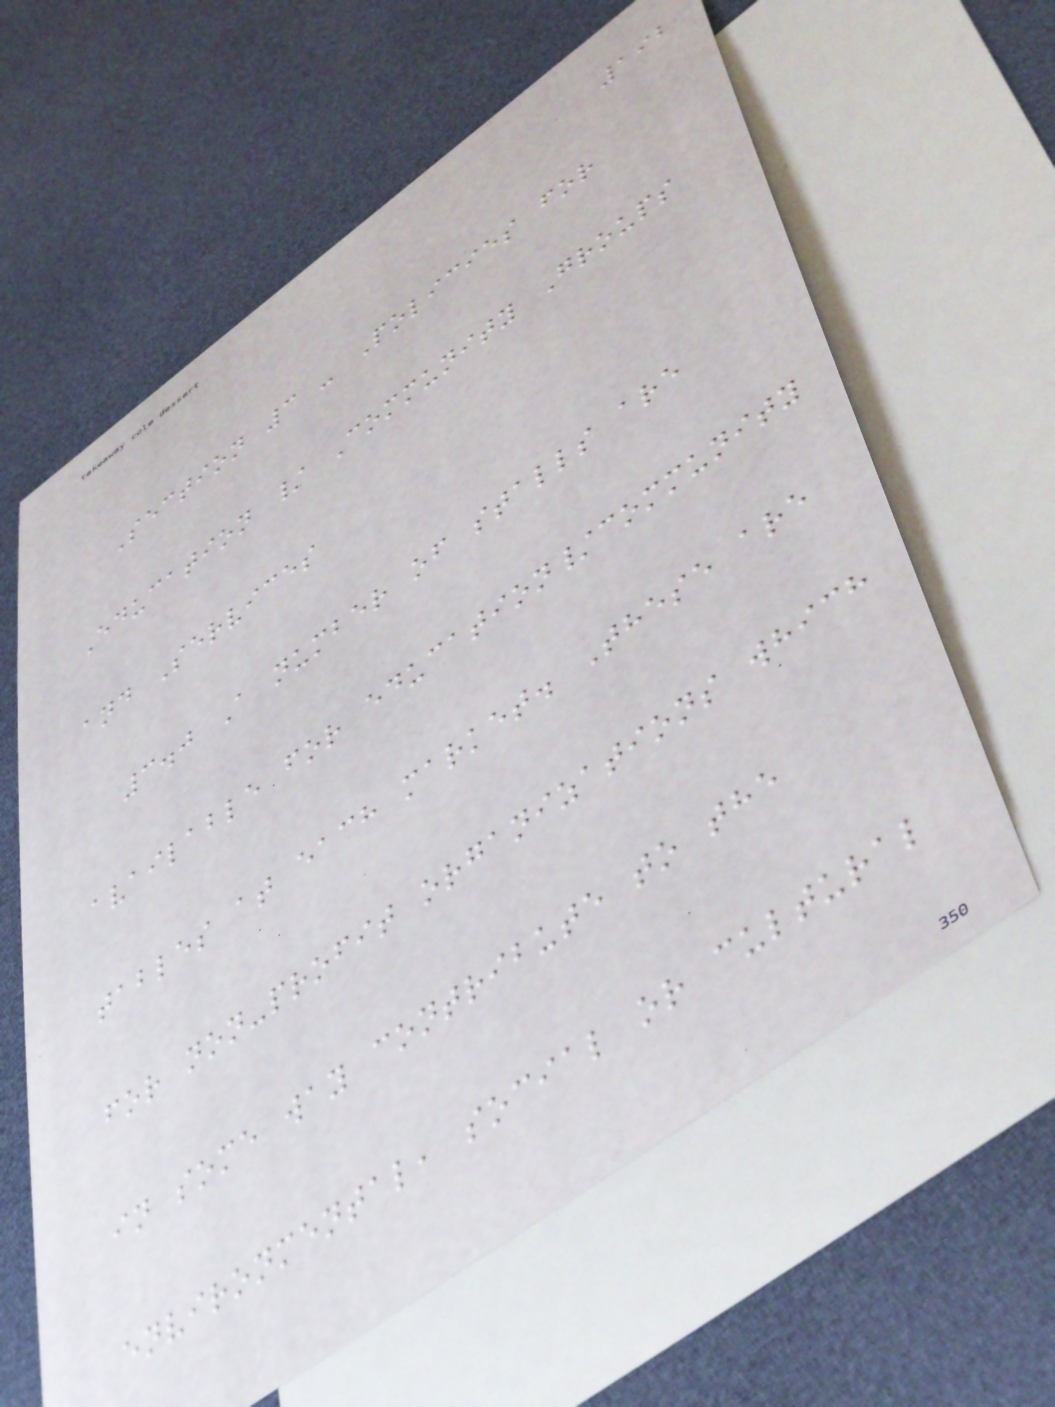192
Section 3 - Policies for
Education / Community Groups
and Services
3.0 A number of stalls are
available for education/community
tables at each market. These are
for non-profit organizations which
in some way contribute to the
environmental, social or cultural
